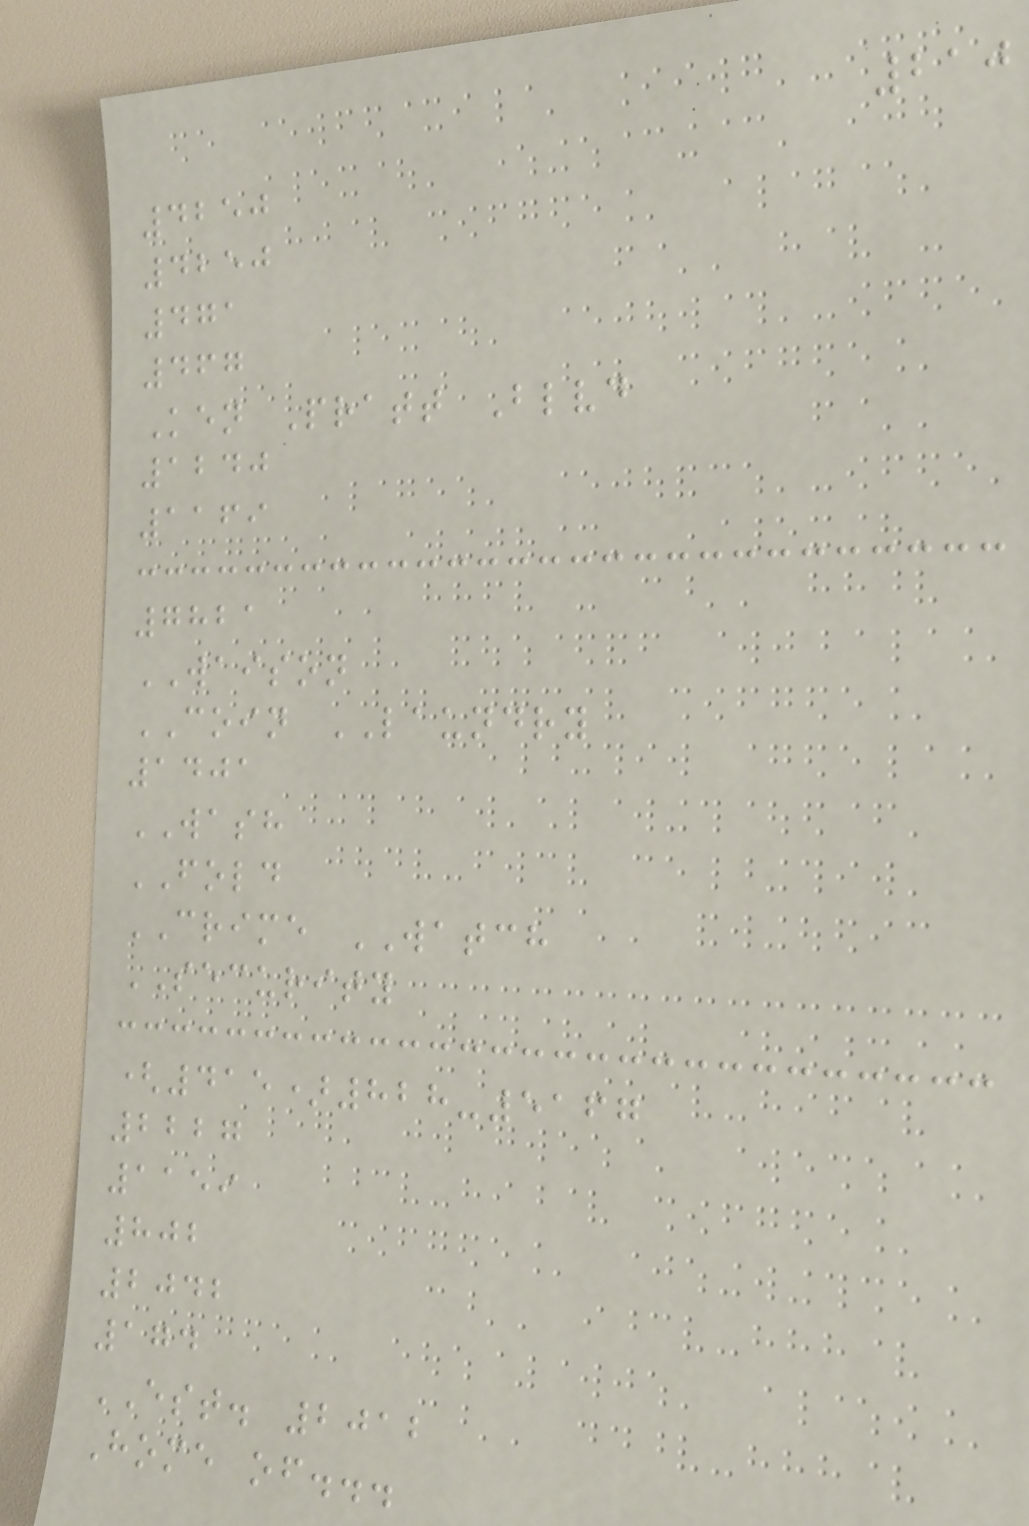210
4250
4250
471
467
Ken Pratt Blvd
1240
1169
7821
WAISON
COIN LAUNDRY
1401
WASH
FOLD
CRIME WATCH
SECURITY
(415)828-5167
2227
1159
802
2042
174
EST. 2012
Home of...
